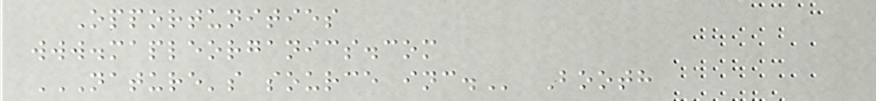Opportunities
www.mapleorganics.com
NATURE'S SOURCE INC. Booth
